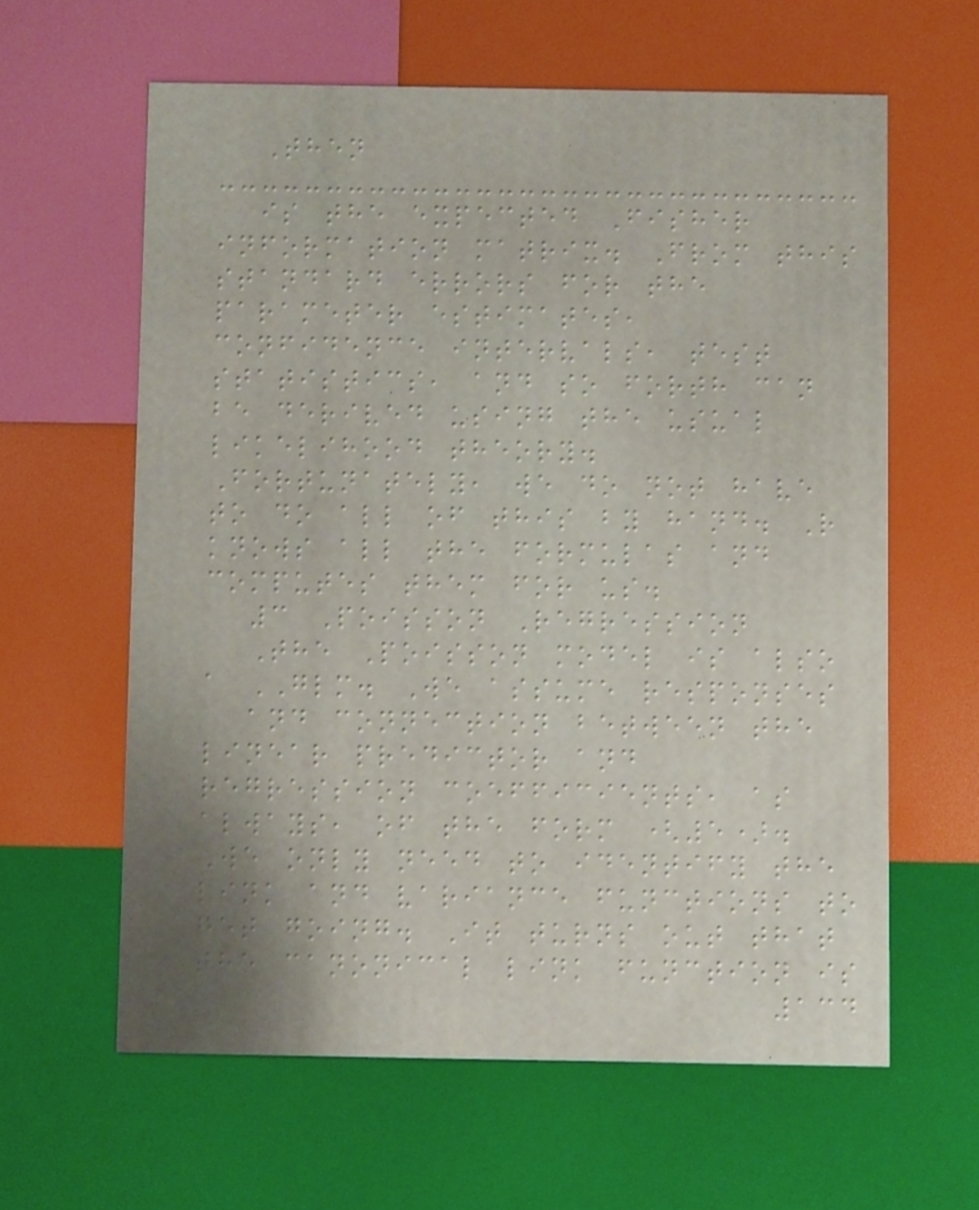Then
is the expected Fisher
information matrix. From this
standard errors for the
parameter estimates,
confidence intervals, test
statistics, and so forth can
be derived using the usual
likelihood theory.
Fortunately, we do not have
to do all of this by hand. R
knows all the formulas and
computes them for us.
3 Poisson Regression
The Poisson model is also
a GLM. We assume responses
and connection between the
linear predictor and
regression coefficients, as
always, of the form (5).
We only need to identify the
link and variance functions to
get going. It turns out that
the canonical link function is
134
